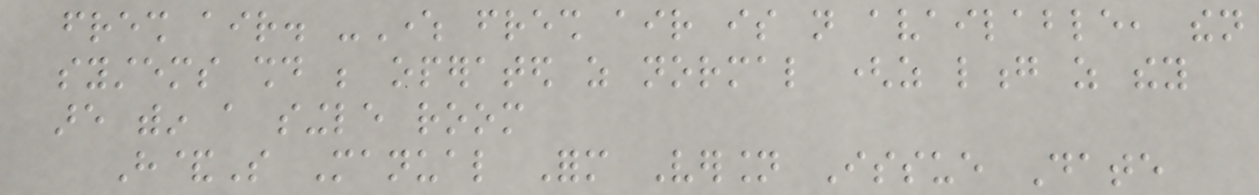fresh air. -Where fresh air is not available, then
systems should be operated as normal (as long as they
are within a single room
H&S Manual Form Version Issue Date
